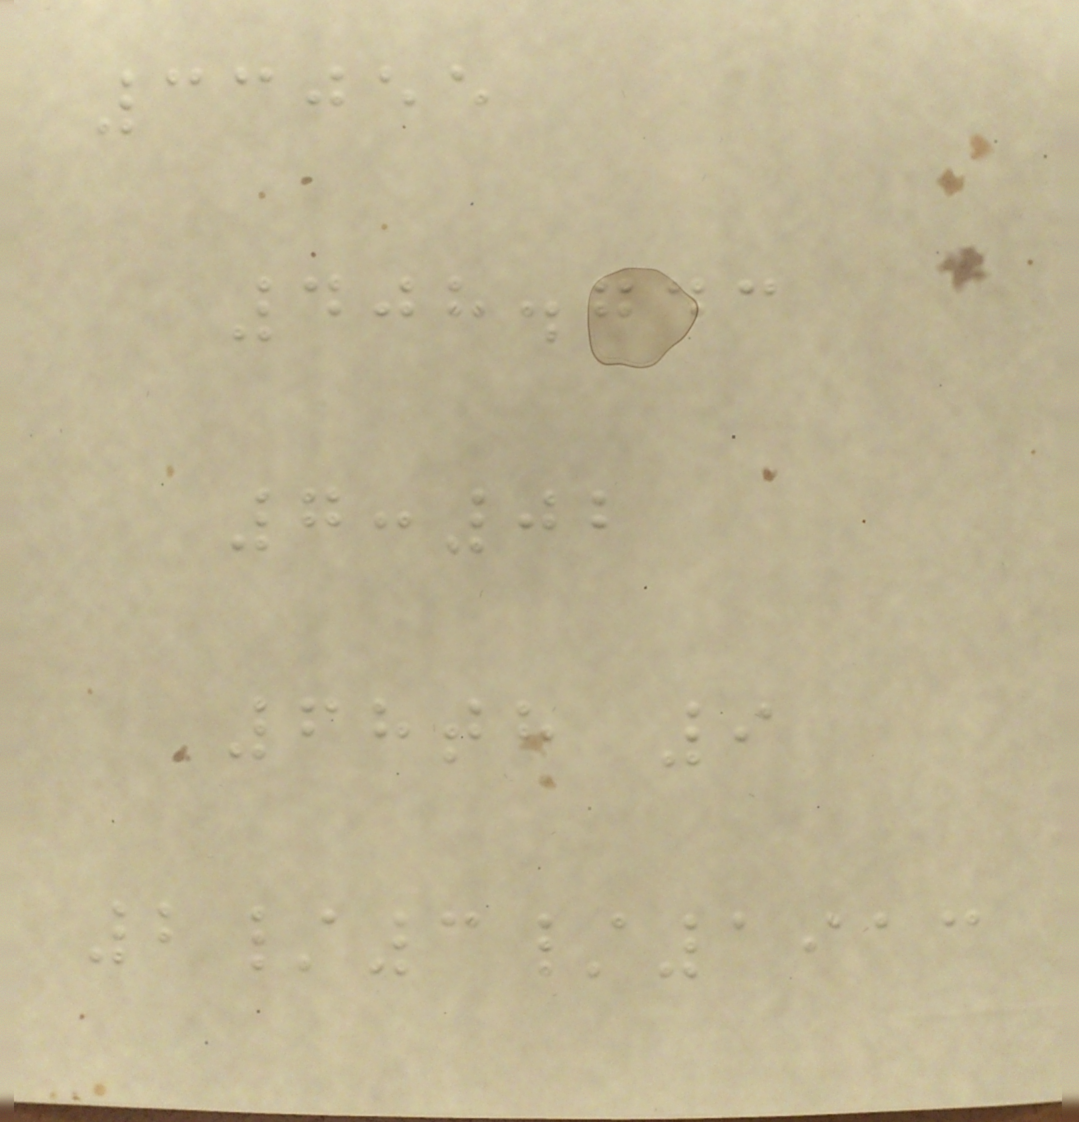33055
408.743
7:02
68th 9
2/3/1913
